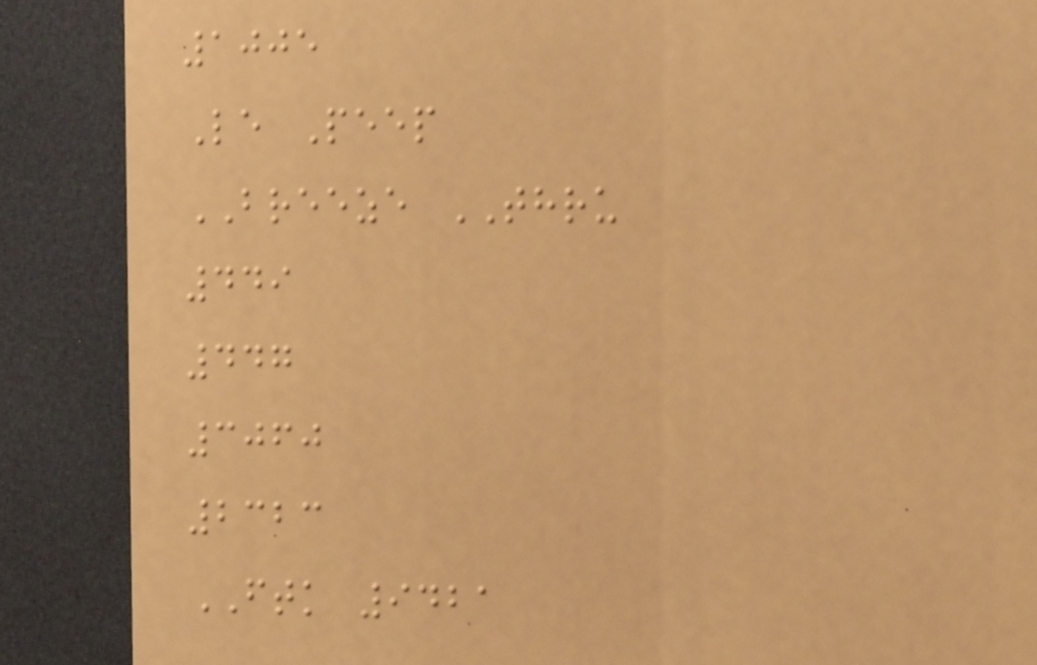1005
Le Peep
BREEZE THRU
449
447
3060
2323
FTK 9421
